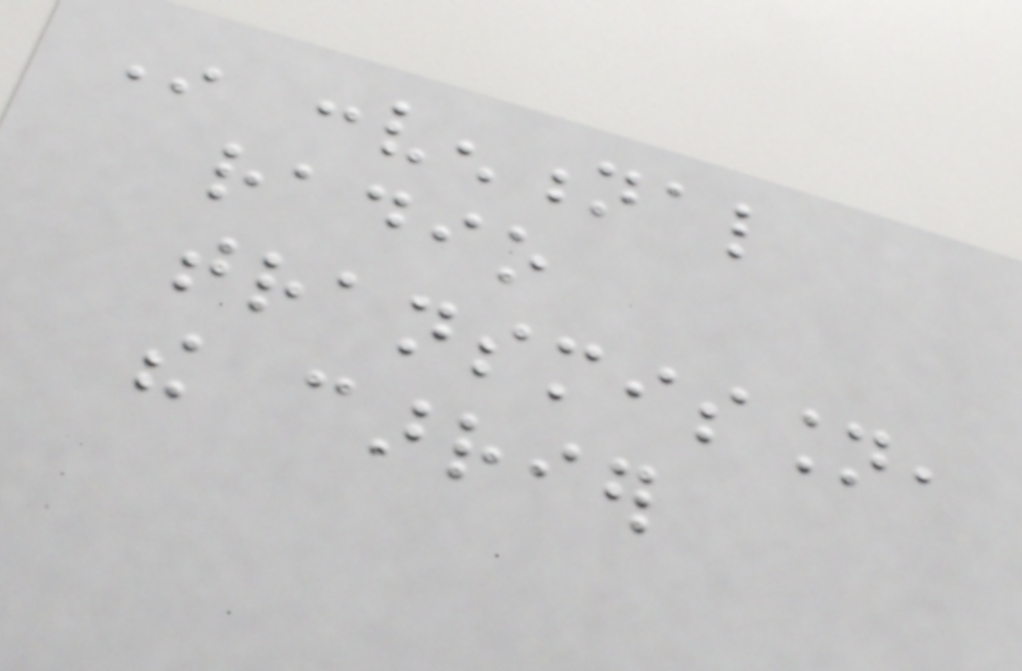In conventional
radio
transmission,
the carrier
